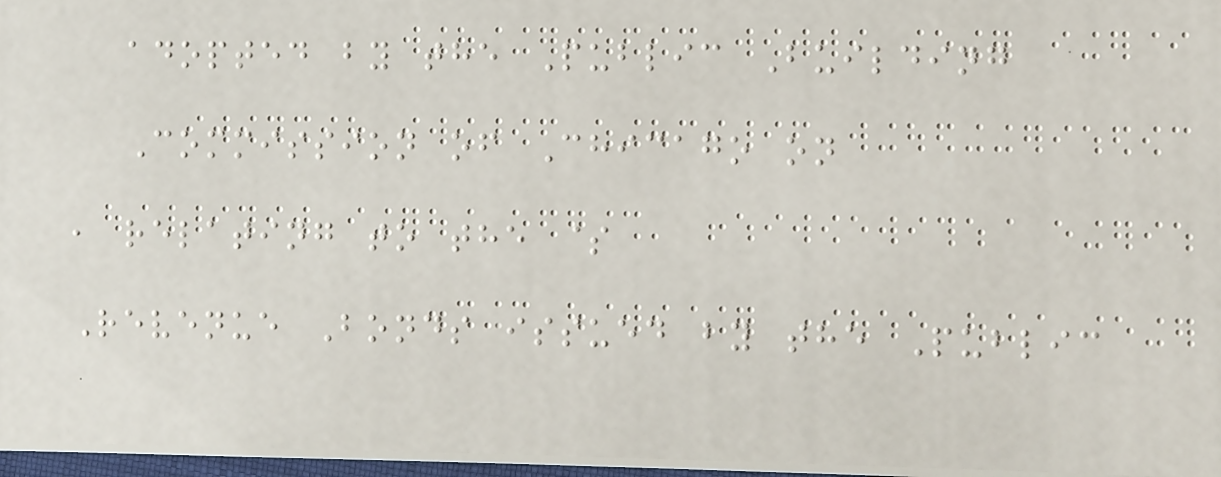adopted by the Public Building
Commission of Chicago on
, relating to the $
Revenue Bonds issued by the Public
